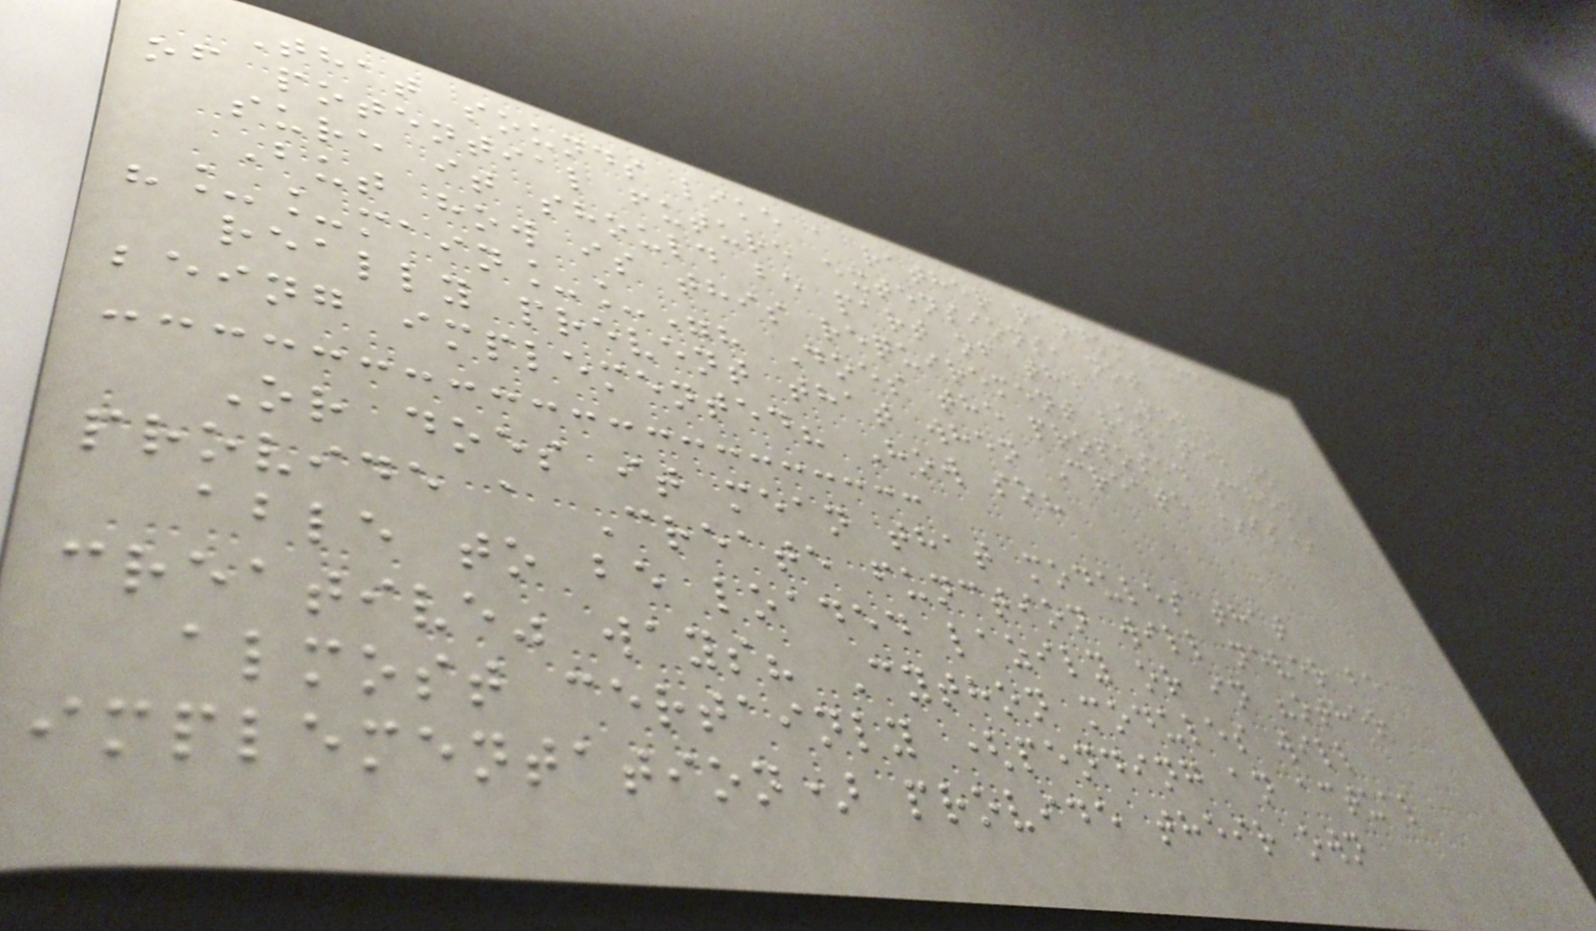That sounds like a rather random bucket
of potential future extensions, not
sure it should be part of the PEP.
But how is this requirement related to
"__main__"? Does the proposed scheme
really prevent that when Create *is*
being implemented? How so?
Or does it mean that modules that
provide a Create function will never be
able to be loaded lazily or in "other
creative" ways? Cython modules will
almost certainly (pending an actual
implementation) provide their own
